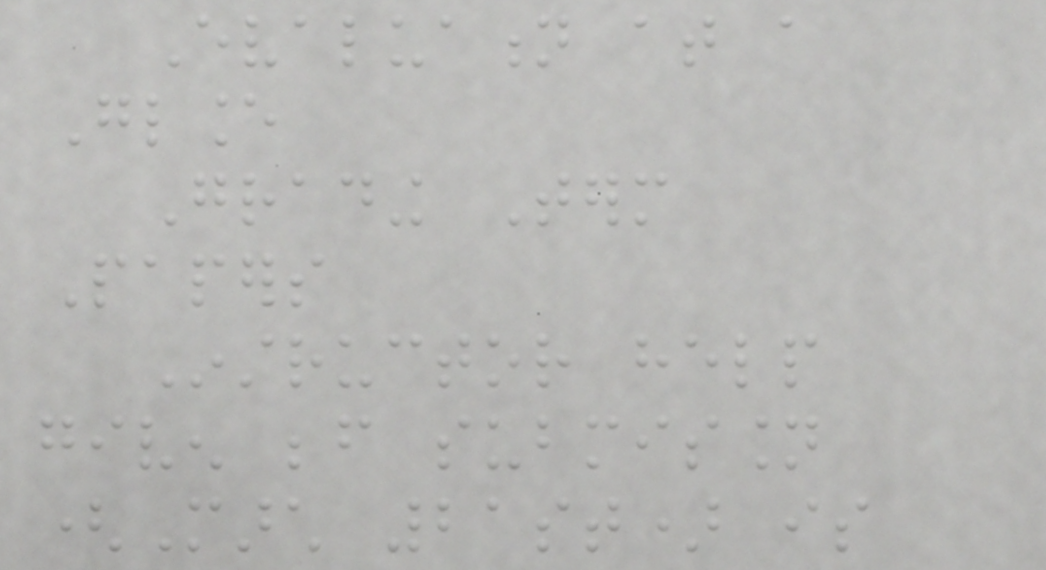Evaluation at a
Glance
Grading Term
Papers
Instructor help
given before submission
(March 21st) is
